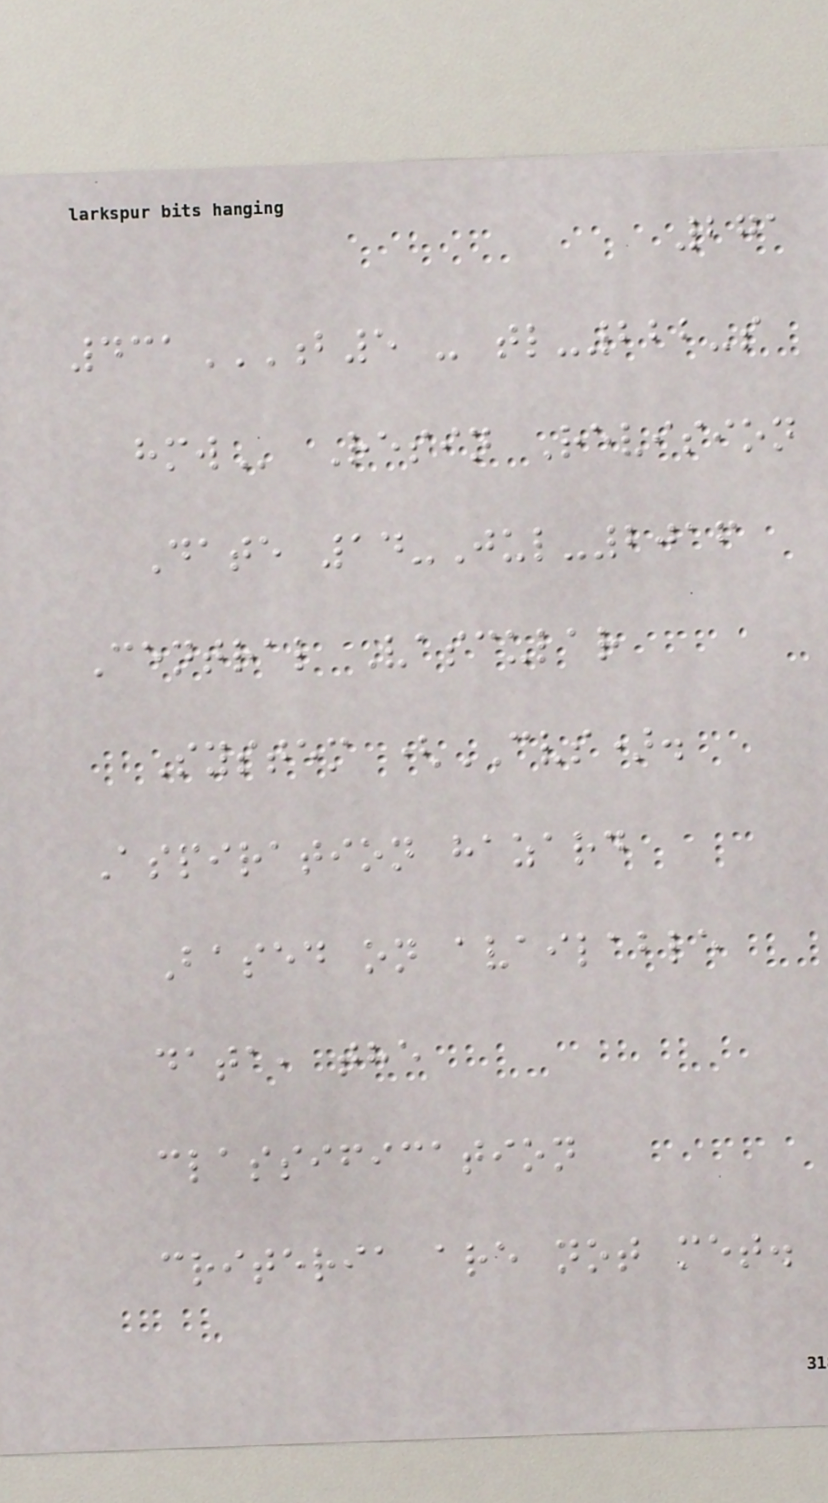271
431B5 - TL-222-S
HMW Resin Revision
Date 14-Jul-2016
Central Vascular
System (CVS).
Aspiration hazard
Based on available
data, the
classification
criteria are not met.
